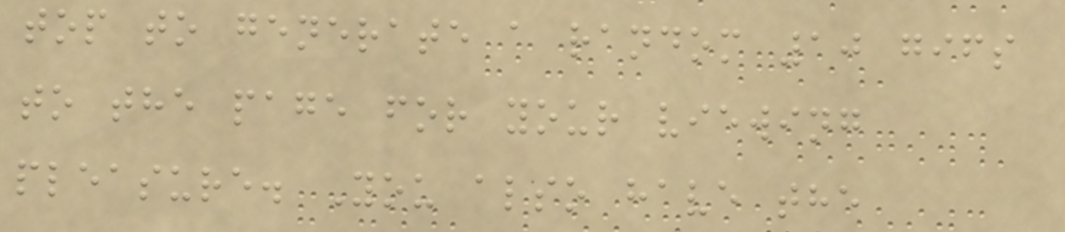top to generate a random 10 gifs
to the page for your viewing
pleasure. You also have the
